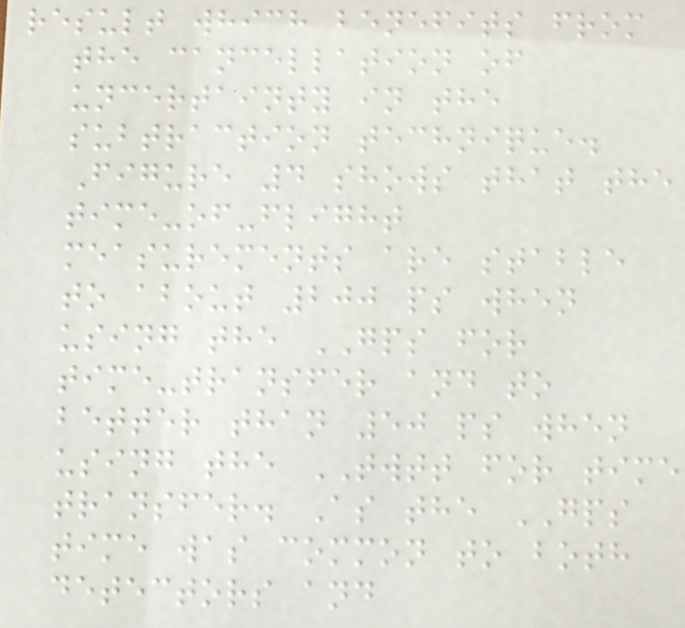result which benefits from
the cancellation of
uncertainty in the
subtraction technique.
Figure 4 shows that the
time-of-flight
measurements are stable
to about 200 ps when
using the GPS for
time-transfer and to
better than 50 ps when
using the TWTT for time
transfer. As the GPS
time was common to both
detectors and
